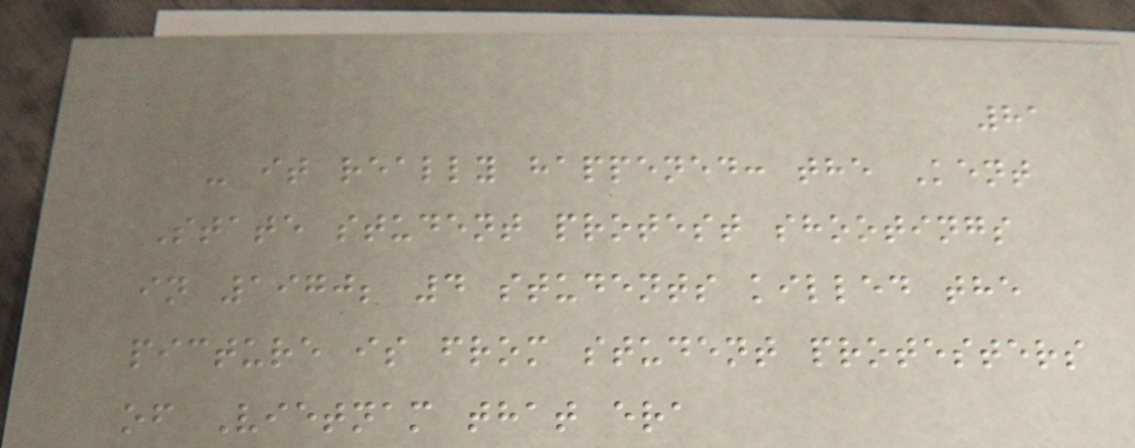81
- it really happened: the Kent
State student protest shootings
in 1970; 4 students killed the
picture is from student protesters
of Vietnam that era
